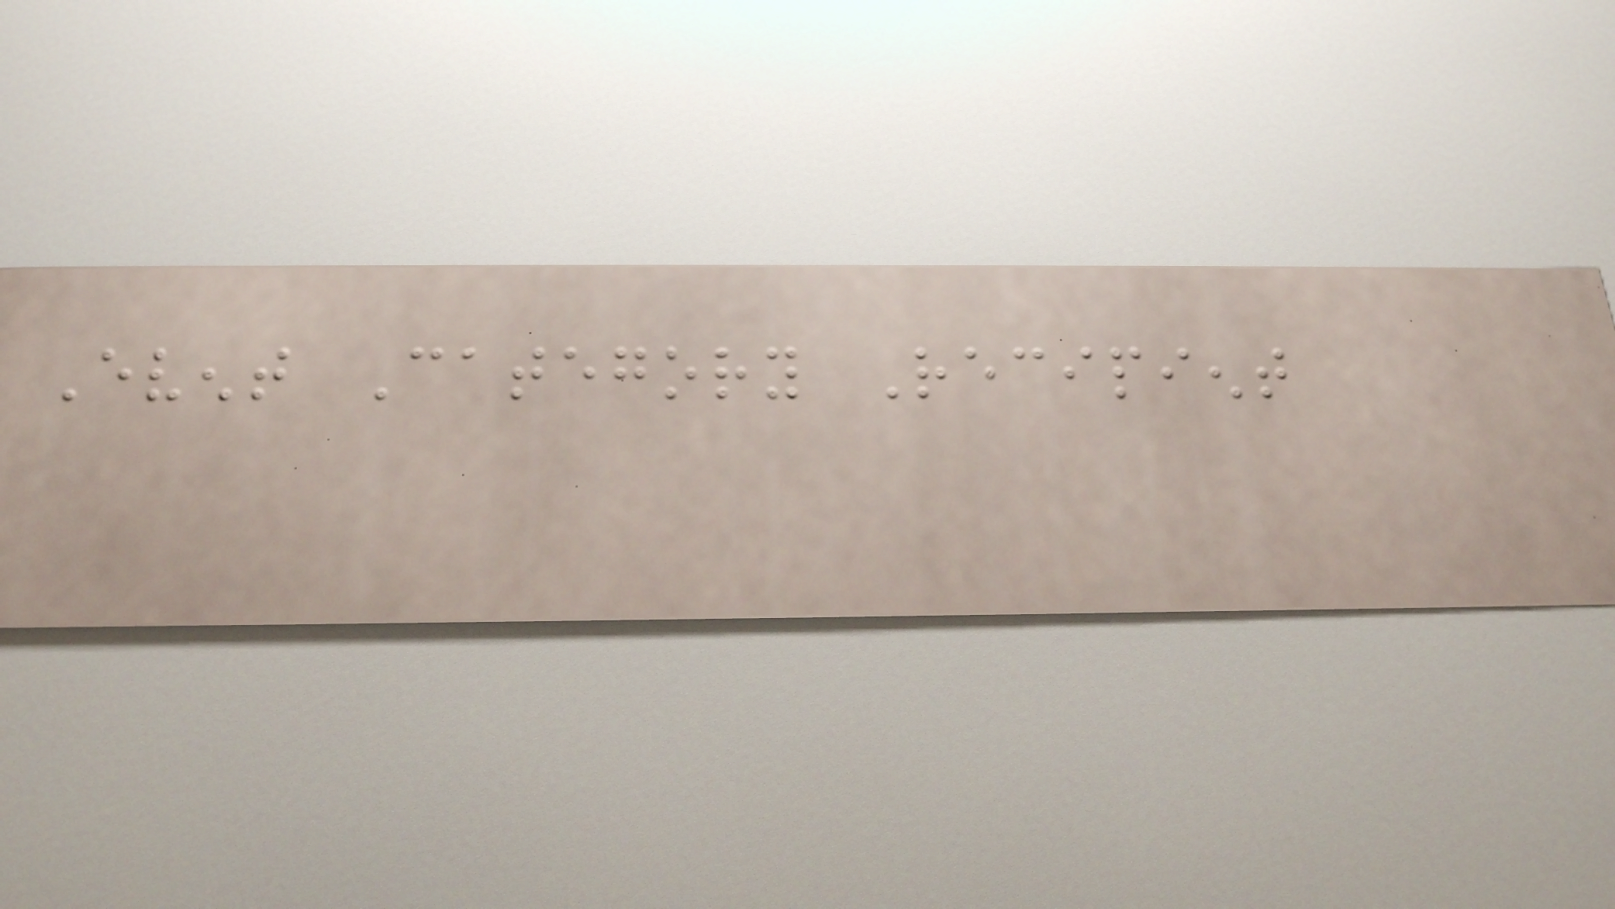Event Category Recipient
